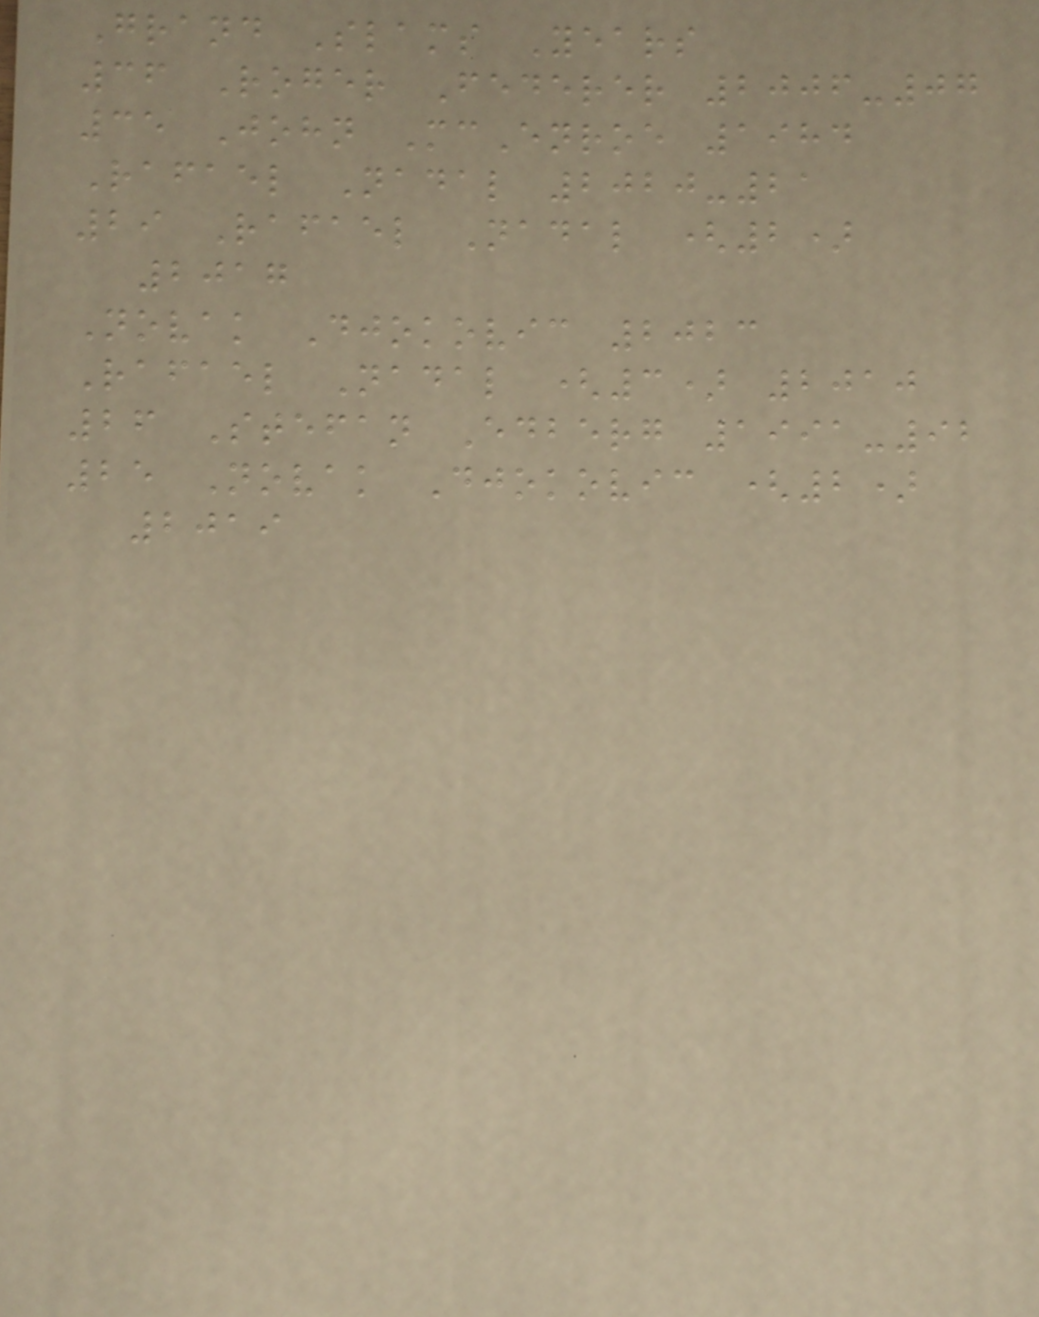Grand Slams Years
36 Roger Federer 2006-07
35 John McEnroe 1984
Rafael Nadal 2020-21
29 Rafael Nadal (2)
2017
Novak Djokovic 2023
Rafael Nadal (3) 2010
26 Stefan Edberg 1991-92
25 Novak Djokovic (2)
2019
